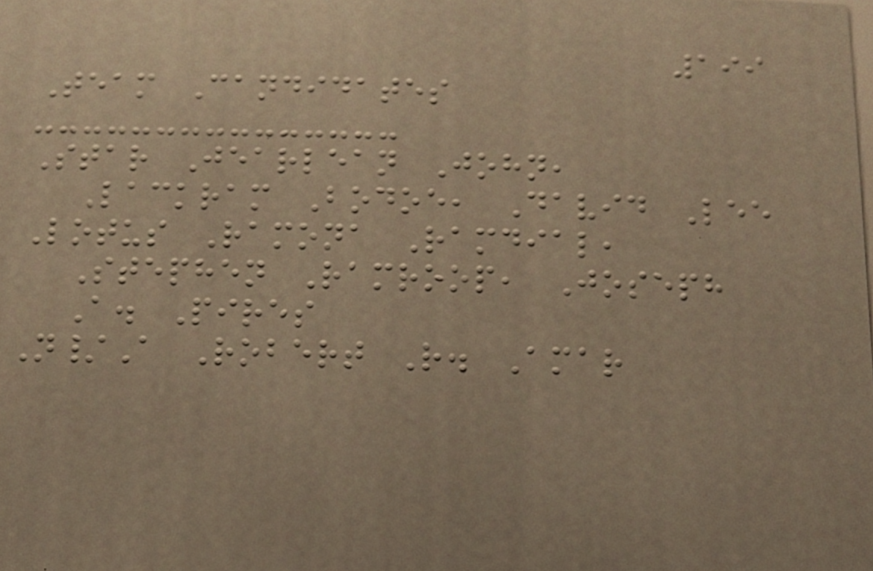199
Team Candidates
Star Jearlean John,
Lackram Bodoe, David Lee
Lotus Ramona Ramdial,
Stephen Ramroop, Joseph
A. Pires
N/A Robert R. Amar
